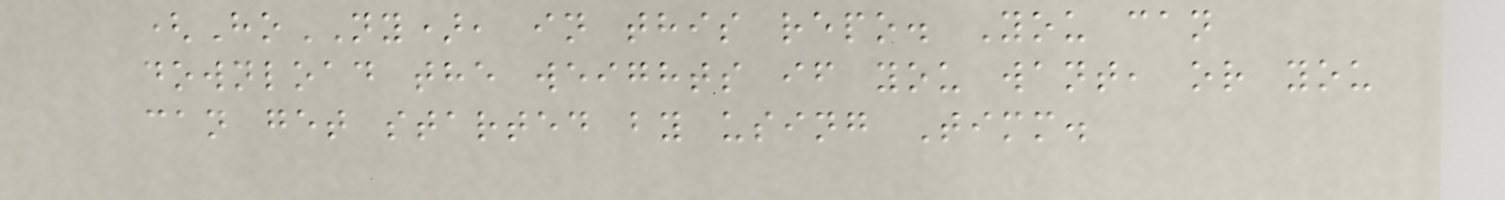(HoNY), in this repo. You can
download the weights if you want, or you
can get started by using Timm.
